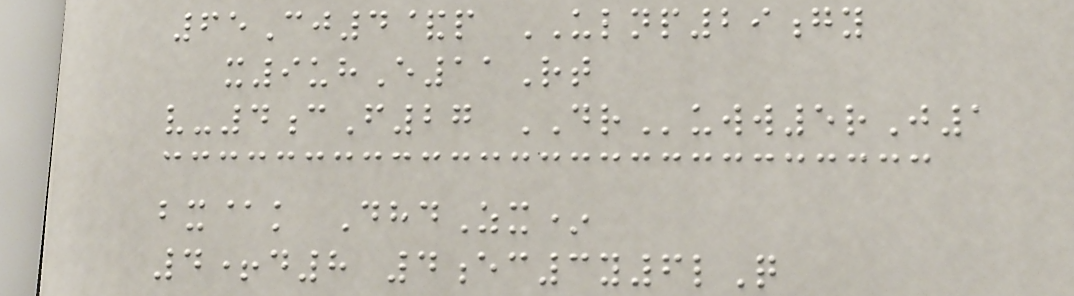65Cj4&p ULNP29gy
x9uhE11Rt
v-4cF27 DRuww5rJ1
bx@k DhdZx*
4+d8 4ec3y6lQ
